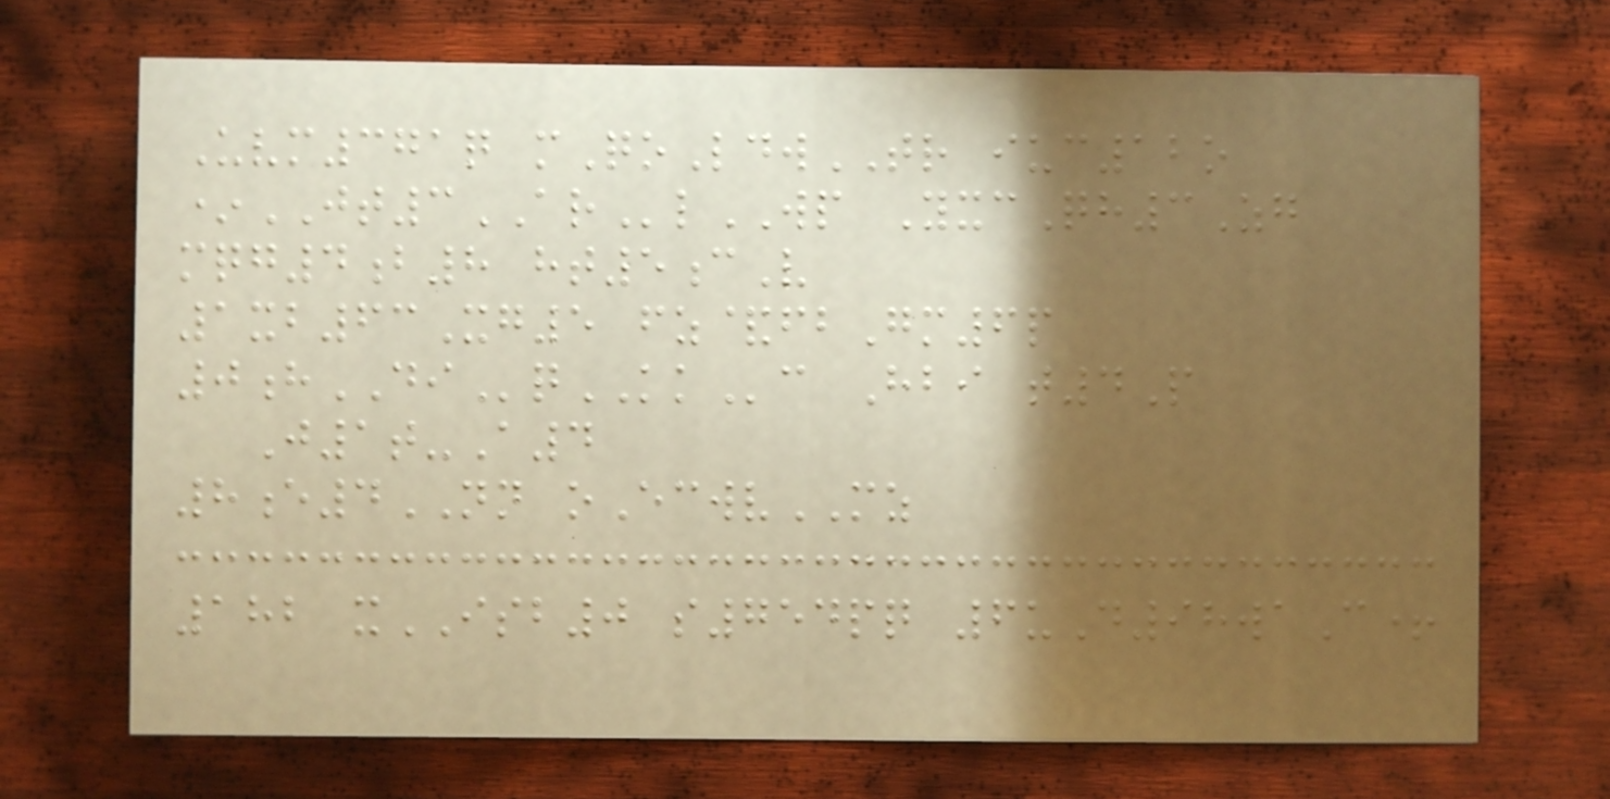Uvm371q mQoLdwTR iuc12o
*JT3ARlWP YxcQh3Zg
mqg4b8 ht5cV
1xb63Xg5 fz&fbGm6p
0hDIqKKc Hbi t4P
J1t-A4
8e4NN oEcwvMZ
182 xISB0 s754pq 6uD98waC+
